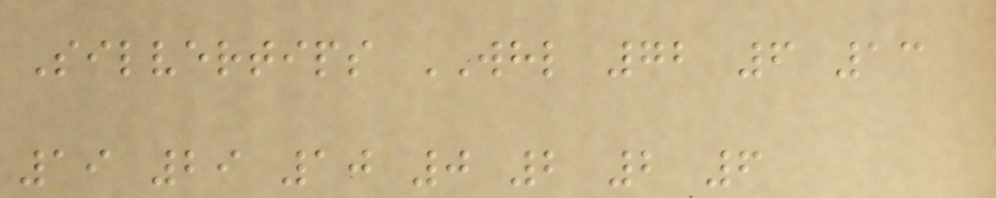Silvertips WHL 72 6 13
19 29 10 0 2 2 6
